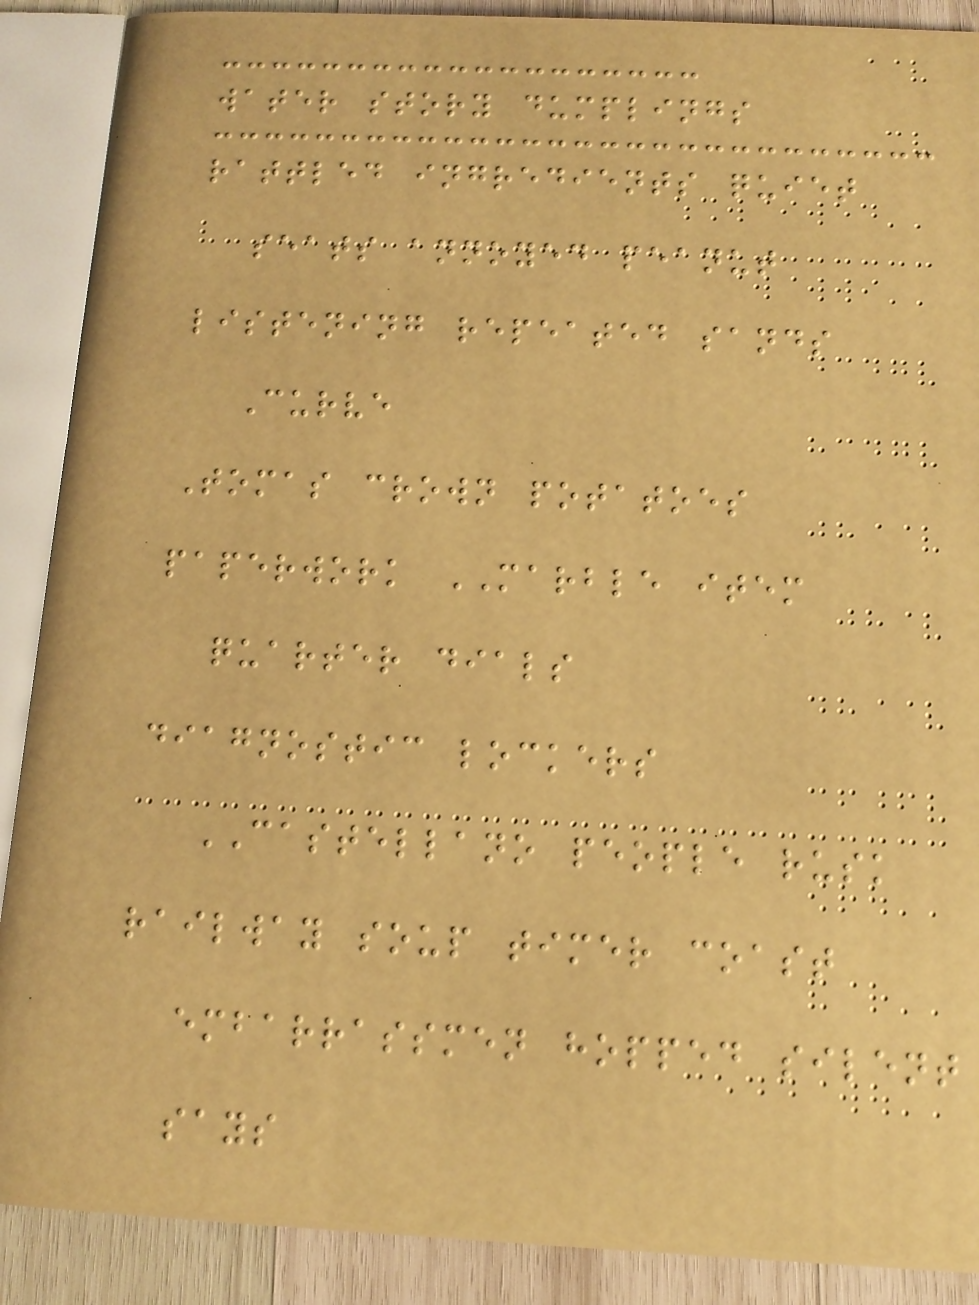water story dumplings
rattled ingredients quiet
seats annoyed peanut
listening repeated sands
Curve
Tomas crown potatoes
paperwork MARBLE item
quarter dials
diagnostic lockers
CASTELLANO people rusk
railway soup timer coast
embarrassmen hopped silent
says
